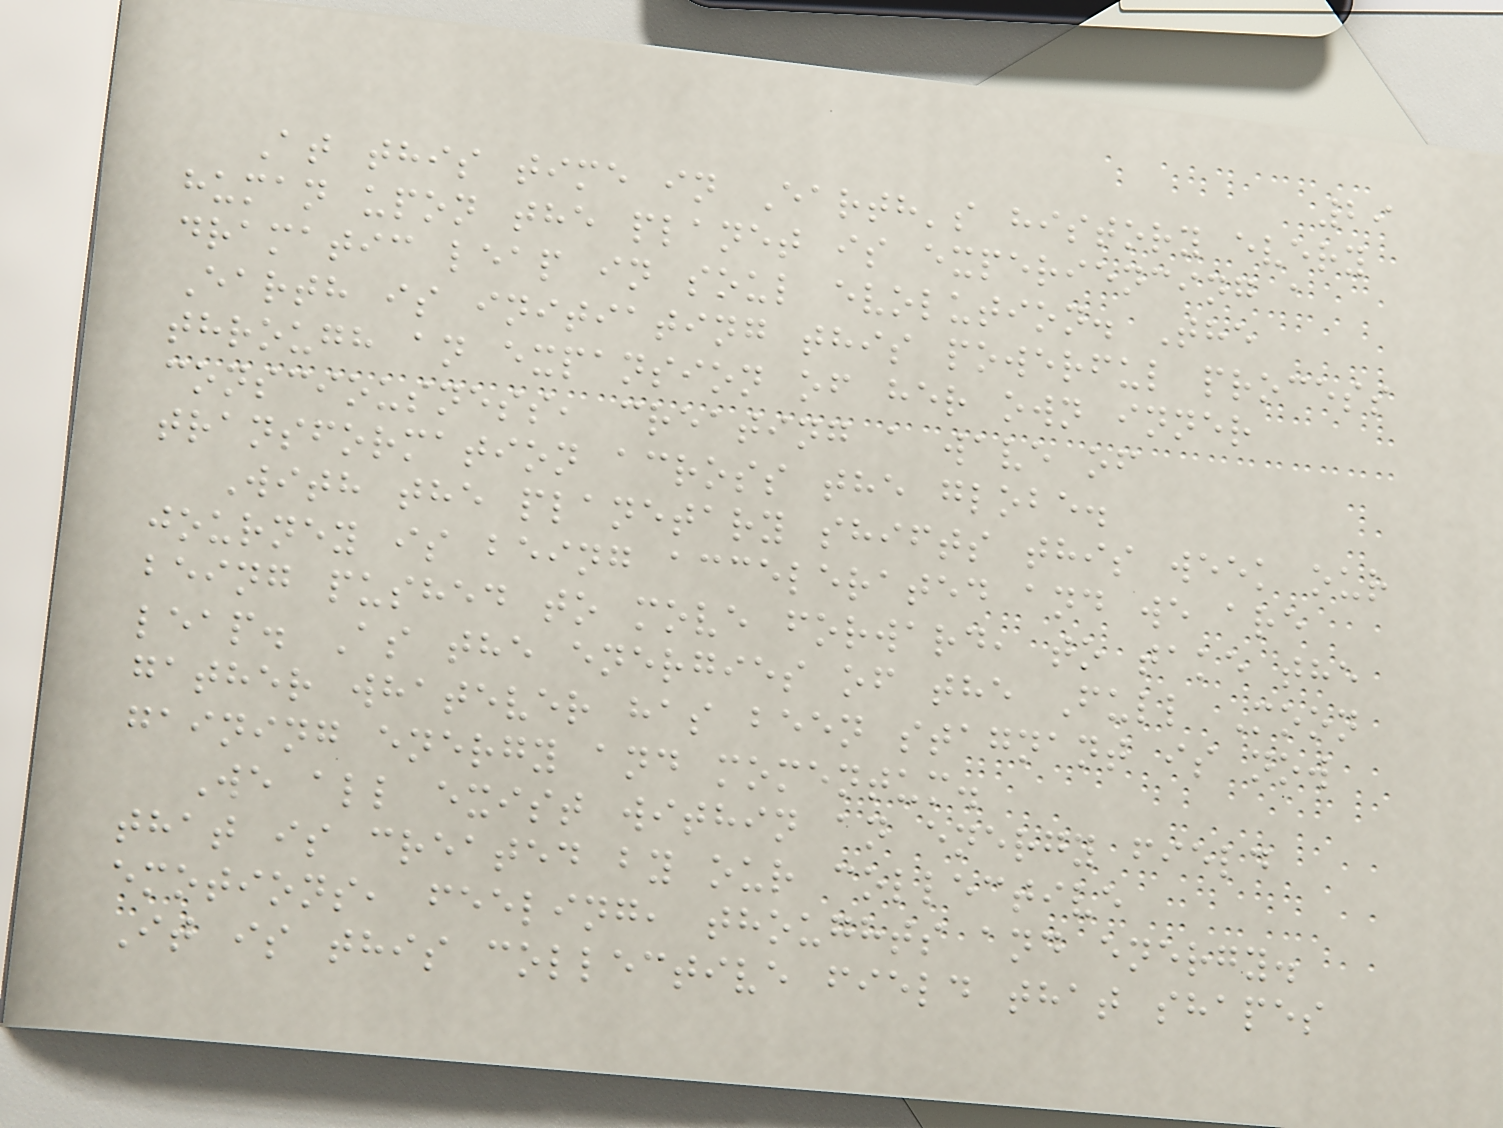29
At this time in Earth's history every
human upon the planet is experiencing a
dramatic leap in soul evolution. The
Earth is initiating this powerful process
through an expansion of her own inner
consciousness, creating a wave of
transformation across the globe.
With the planetary shifts this week our
journey is being accelerated and we are
being pushed to move forward, to take the
leap. As the energies of the Full Moon
gather whatever has been stagnant is now
gaining energy and momentum.
We all exist within an energy field
that is created by our collective
emotions, feeling, thoughts and energy.
It is this collective field that shapes
